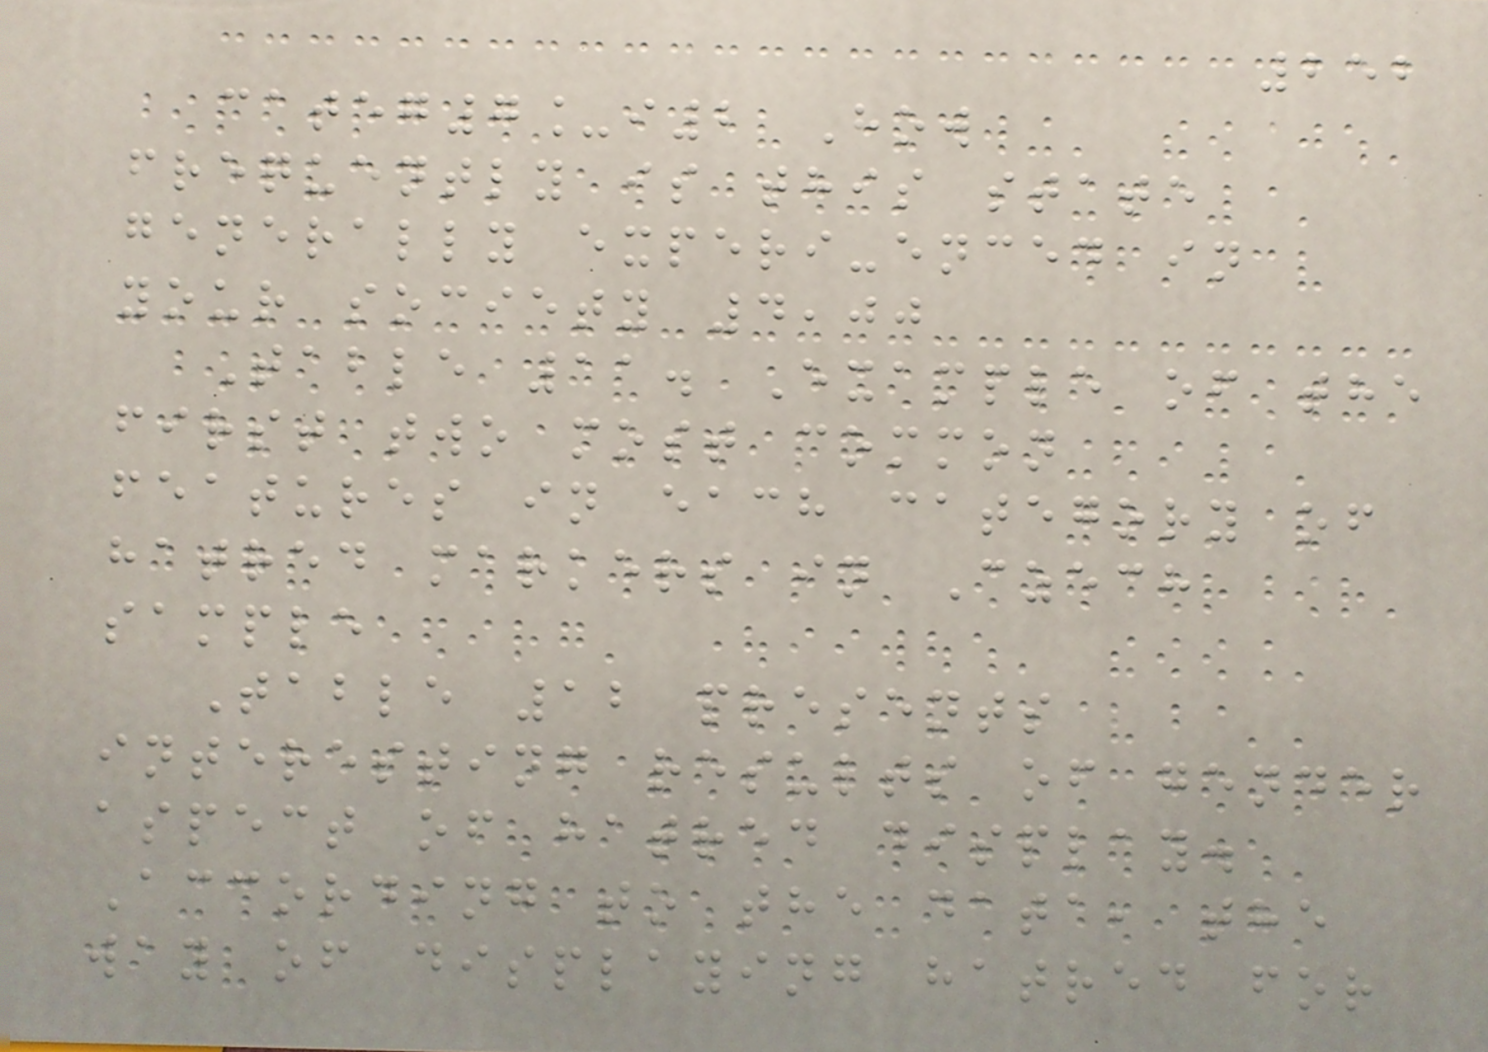252
categ7_i2 How
frequently is this state
generally experi-enced in
your society 4,00
Table 11. Example of the
first two most common
features in each category of
hatred markers in Czech
sample
Table 12 presents
interesting results of gender
aspect of hatred display.
According to the data, the
way of displaying hatred for
